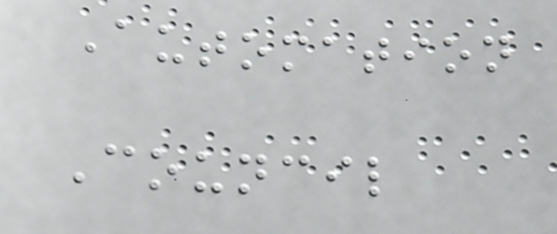Automation
Council
